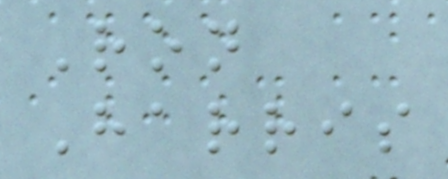Ron
Harris
